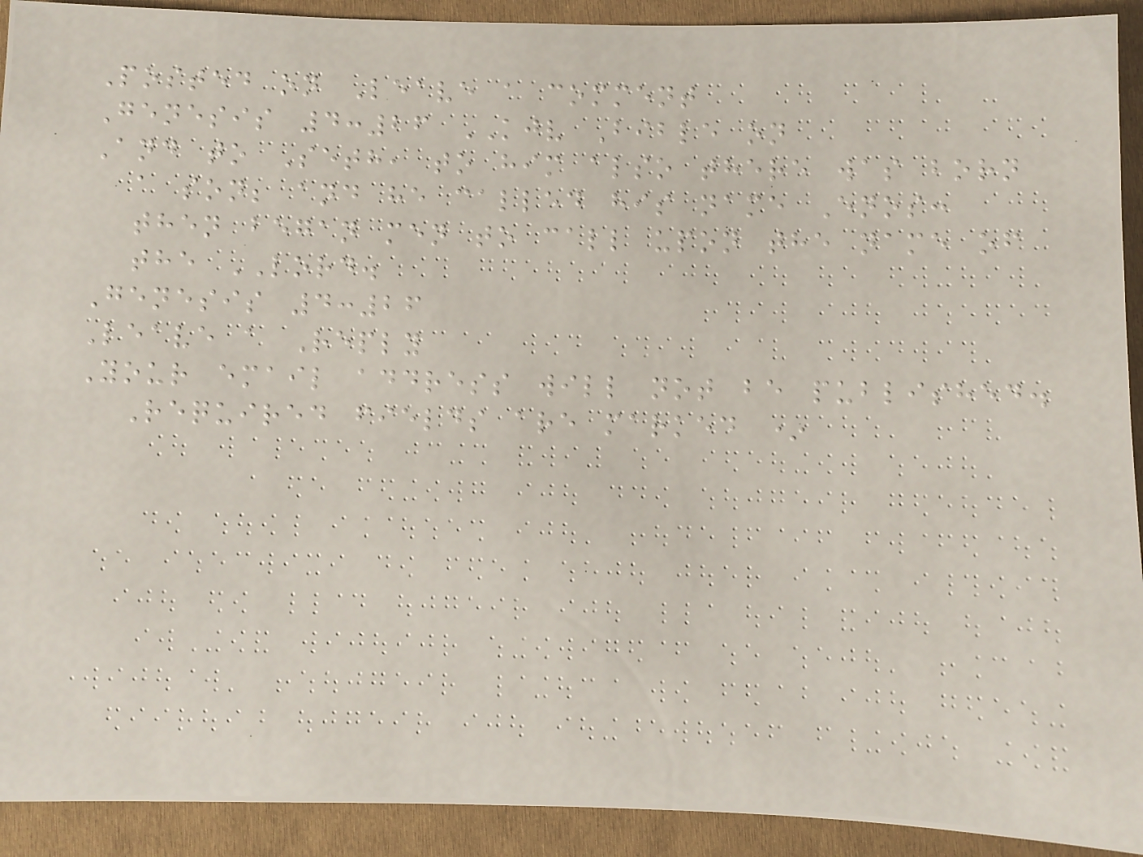Posted on Leave a comment
Genesis 4:26 KJV Bible on
And to Seth, to him also there was born
a son; and he called his name Enos:
then began men to call upon the name of
the LORD.
Genesis 4:26
Leave a Reply
Your email address will not be published.
Required fields are marked *
